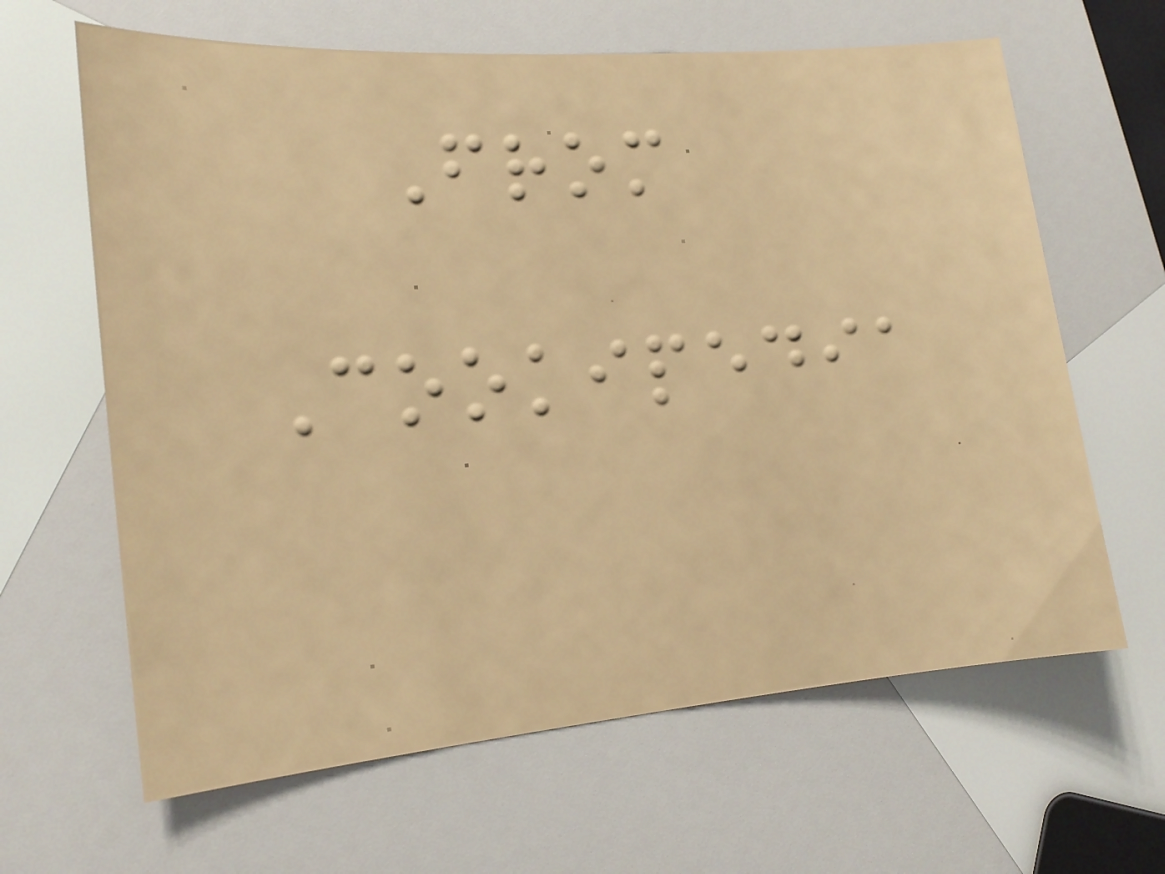From
Cookipedia
